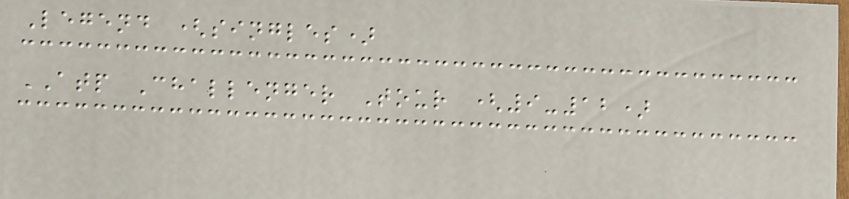Legend (singles)
ATP Challenger Tour (9-12)
